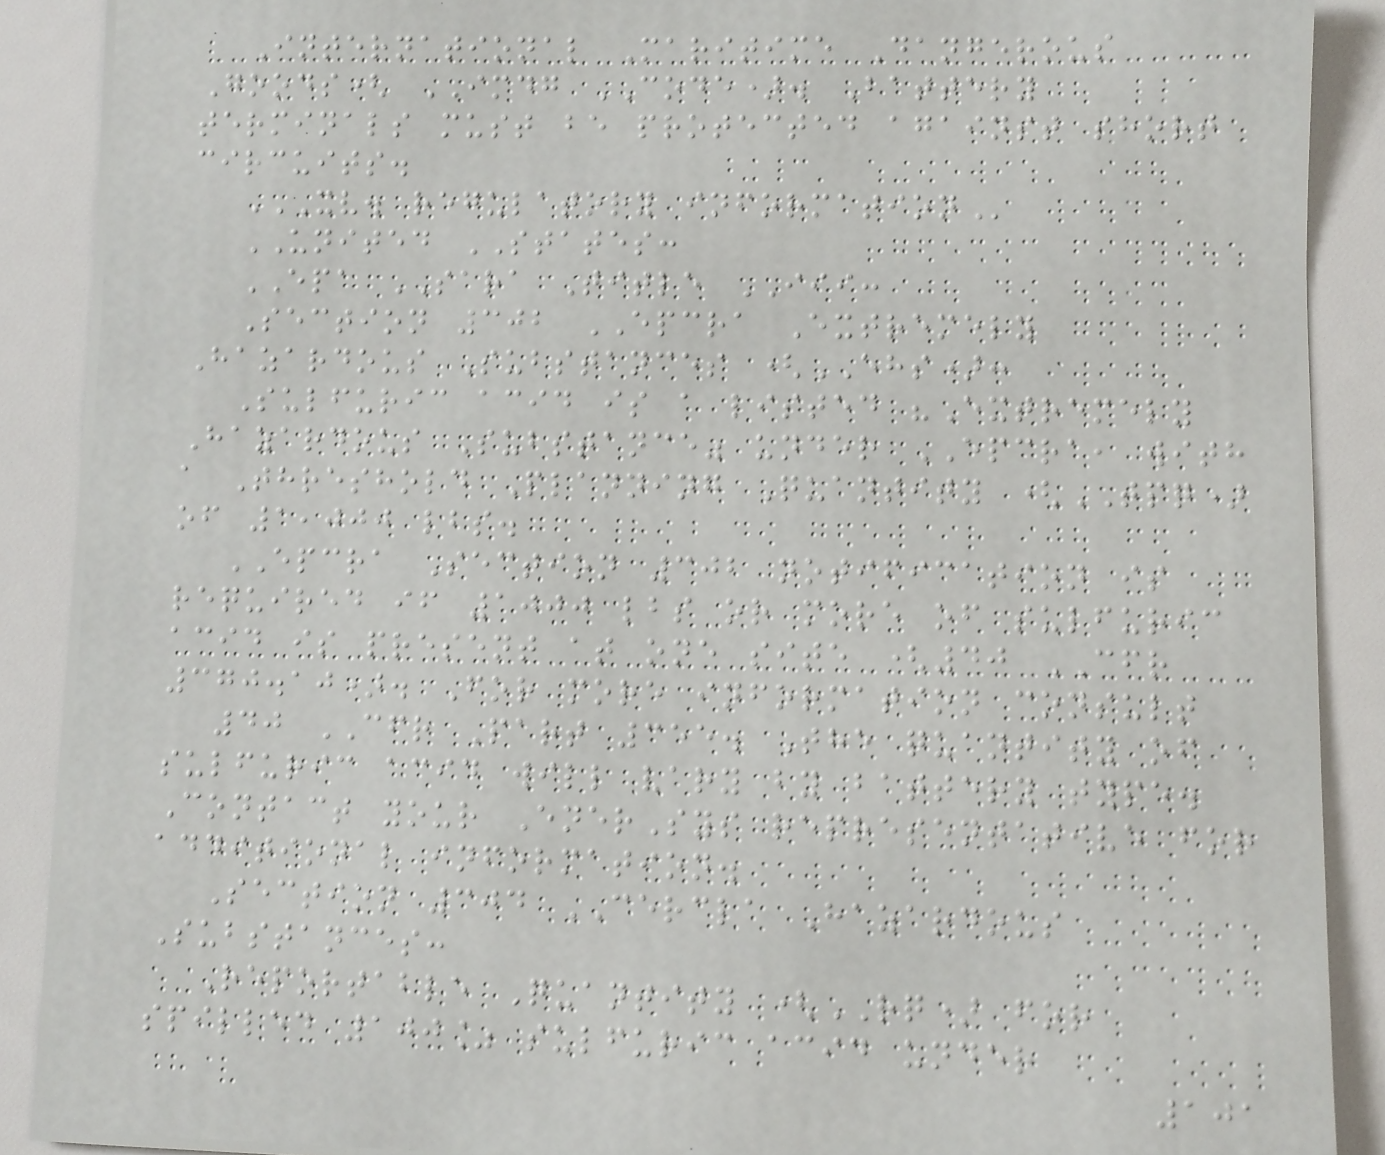International Maritime Dangerous
Goods( IMDG CODE). Battery
terminals must be protected against short
circuits.
XV. REGULATORY INFORMATION
UNITED STATES:
EPA SARA Title III:
Section 302 EPCRA Extremely
Hazardous Substances (EHS):
Sulfuric acid is a listed "Extremely
Hazardous Substance" under EPCRA, with
a Threshold Planning Quantity (TPQ)
of 1,000 lbs.
EPCRA Section 302 notification is
required if 1000 lbs or more of sulfuric
acid is present at one site (40 CFR
370.10). For more information consult
40 CFR Part 355. The quantity of
sulfuric acid will vary by battery type.
Contact your EnerSys representative for
additional information.
Section 304 CERCLA Hazardous
Substances:
Reportable Quantity (RQ) for
spilled 100% sulfuric acid under
101
